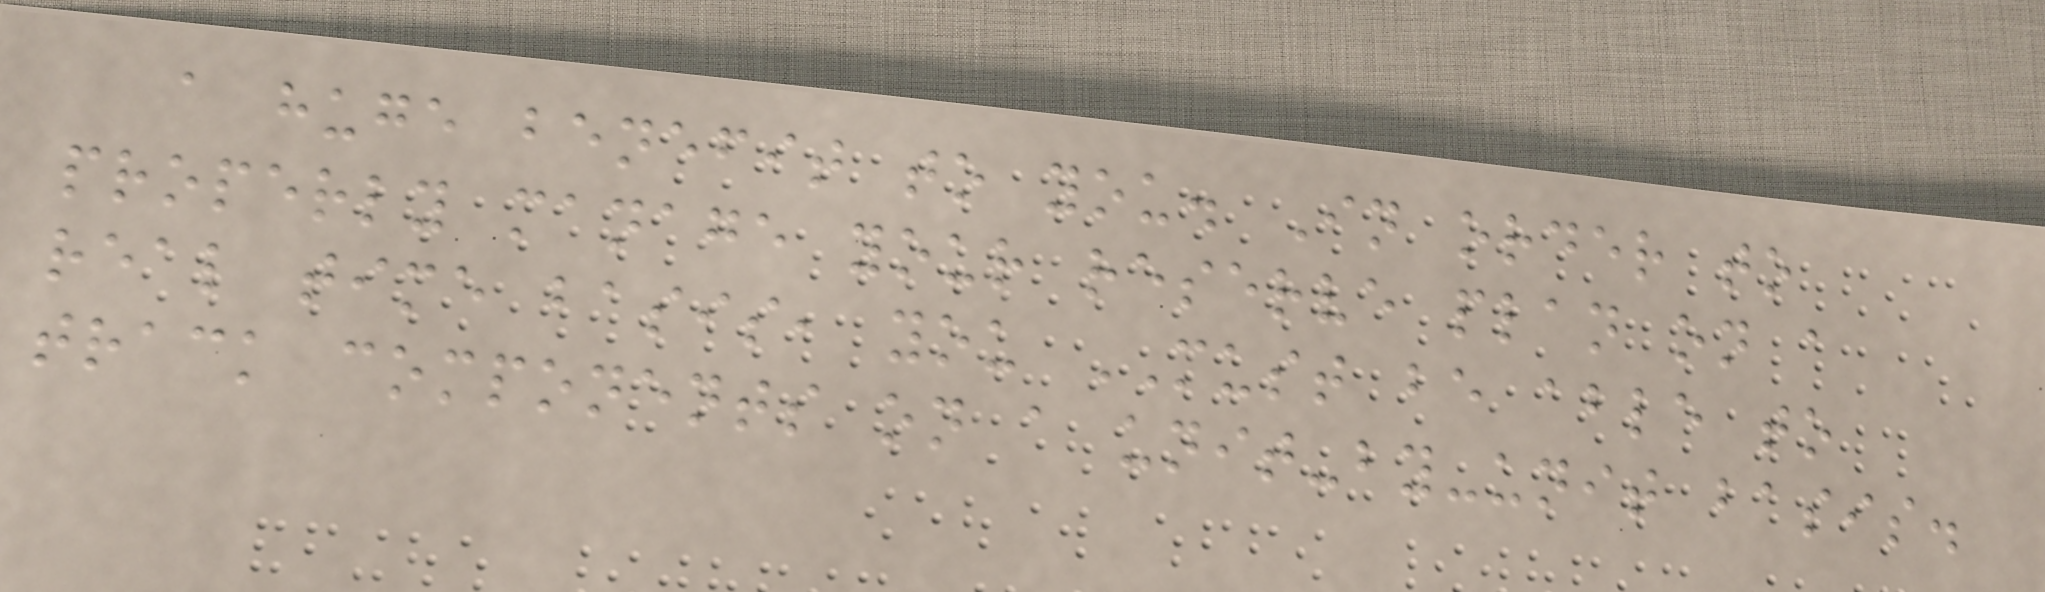a huge benefit to you. In order to
properly manage your reserve plan on a
real time basis, you MUST be able to
track components on a unit-by-unit basis.
